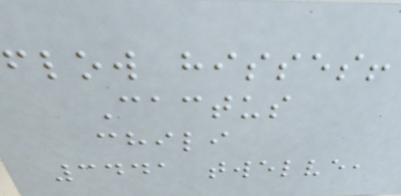flow hisses!
Cactus
chili
3441 twelve,
